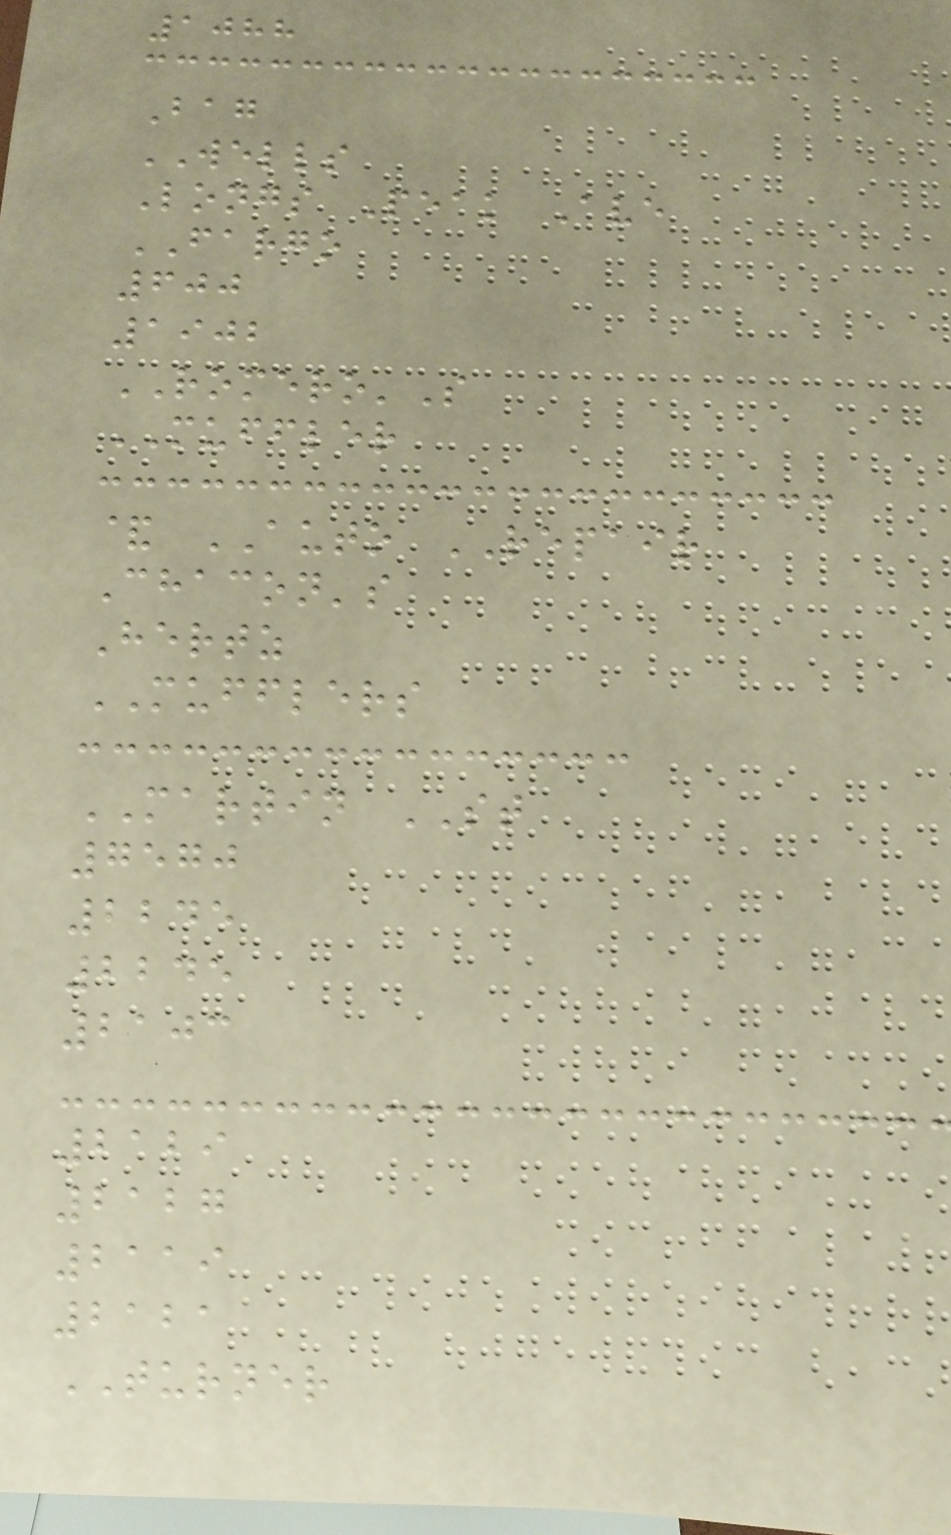1088
Bag
WELLS
Longs Peak Ave
FARGO
600
1902
ROMERO'S
MUFFLER
& AUTO REPAIR
Chacon's
Hertz
MUFFLERS
MARTIN ST
7570
2245
2245
2103
2129
2127
2119
2121
TURNER
